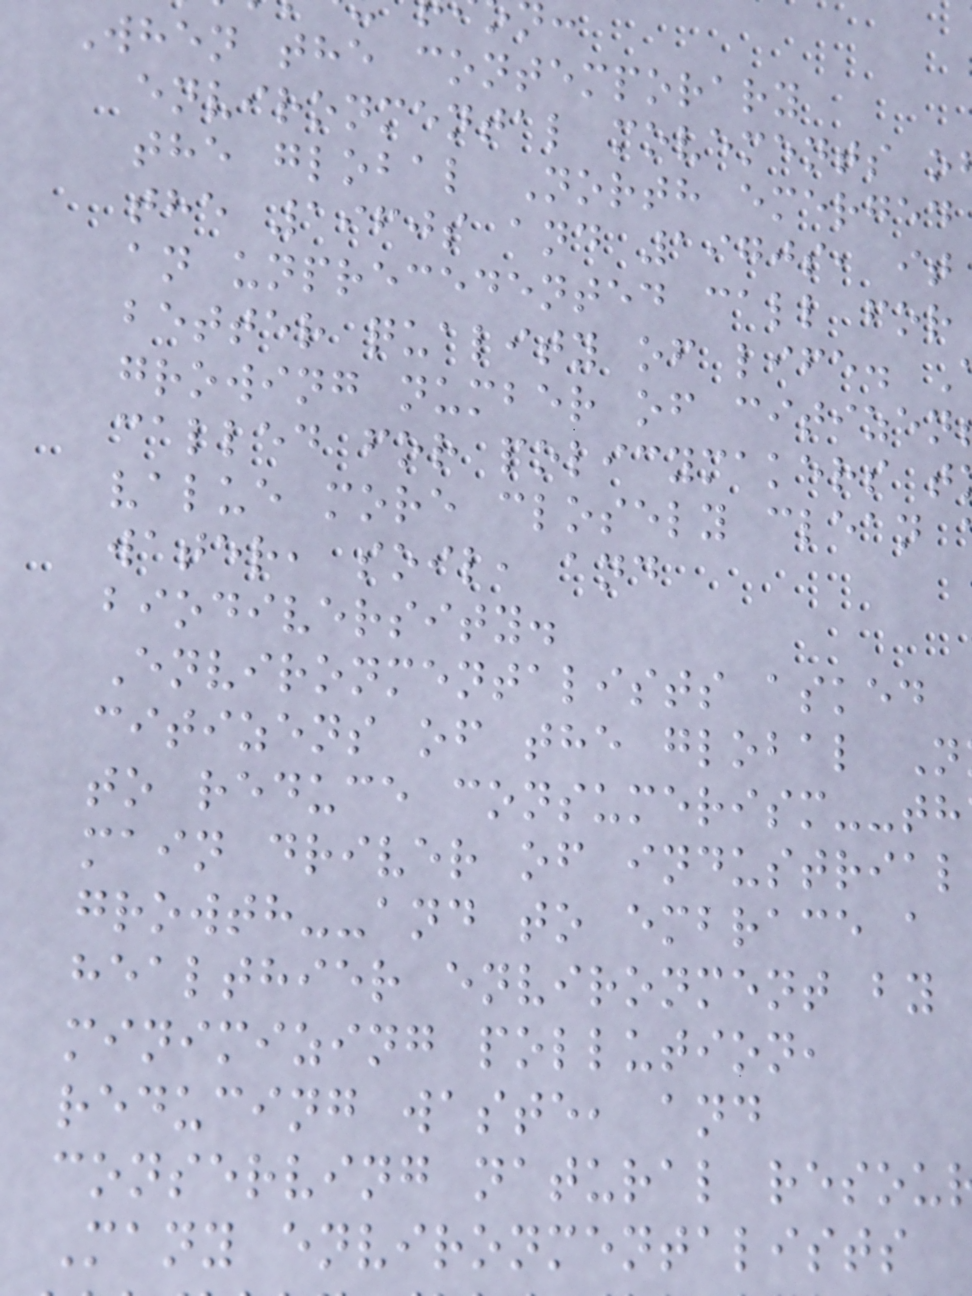When the contemporary
environmental movements o
the global North emerged
the 1960s and 1970s, it
an unprecedented call for
better quality of life.
growing number of citizen
called for policymakers t
value more closely clean
water, soil, and
biodiversity.
Environmentalists asked
citizens of the global N
to reduce consumerism--th
main driver of industrial
growth--and to embrace a
healthier environment by
minimizing pollution,
reducing waste, and
conserving natural resou
Many environmentalists
